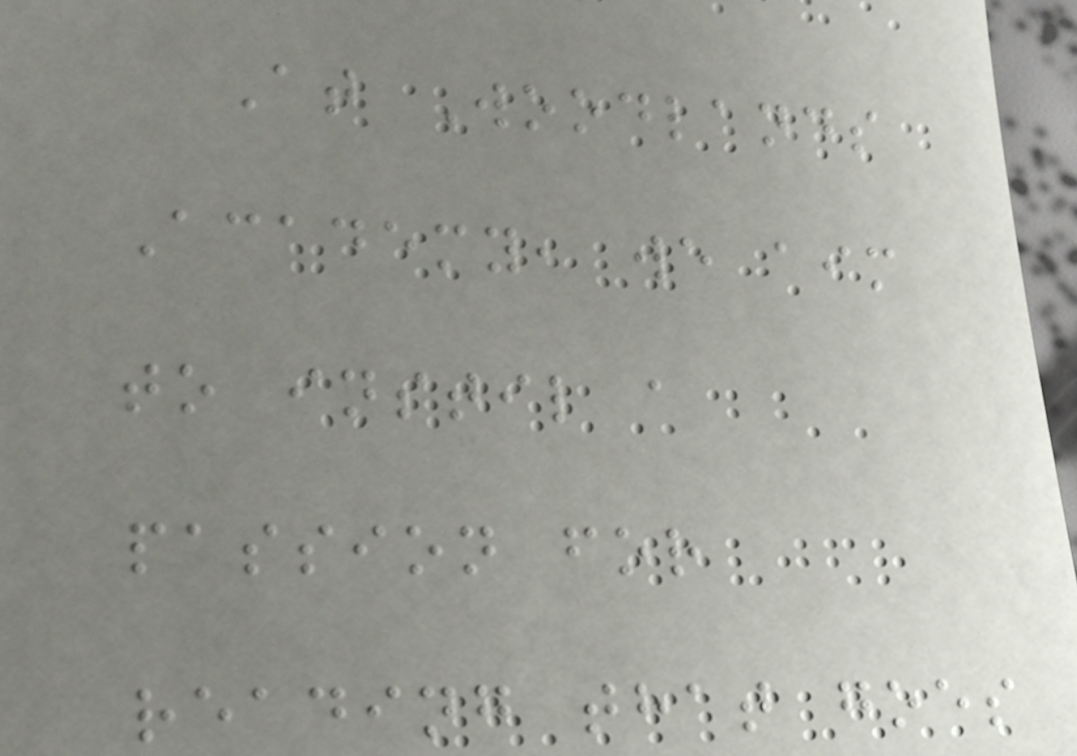At Woodlands
Academy, we aim
to instil a
passion for
reading that goes
